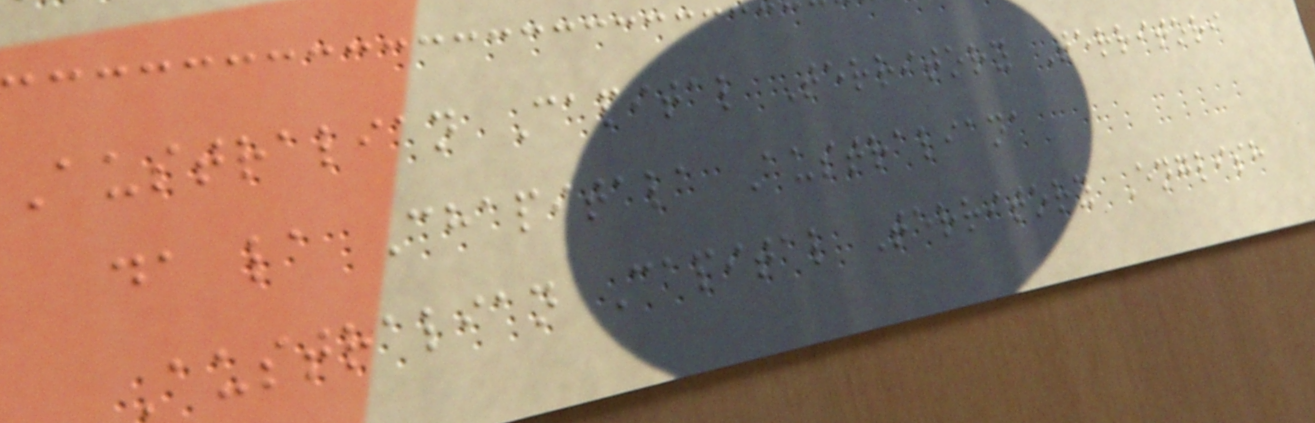Australian Capital Territory Territori
da la Chapitala Australiana
Australian Capital Territory English
